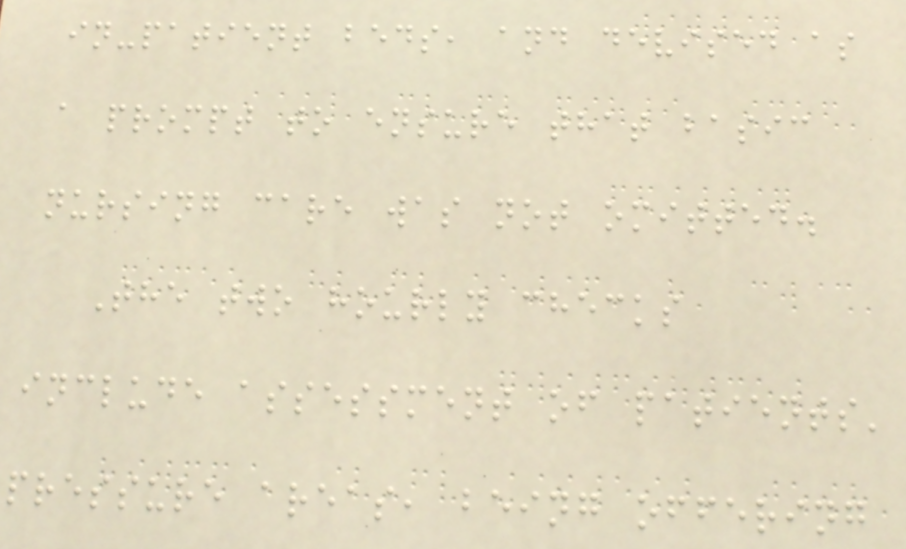in-patient beds, and devised as
a prompt to ensure that basic
nursing care was not omitted.
The two hourly checks
include assessment of patients'
pressure areas, being offering
